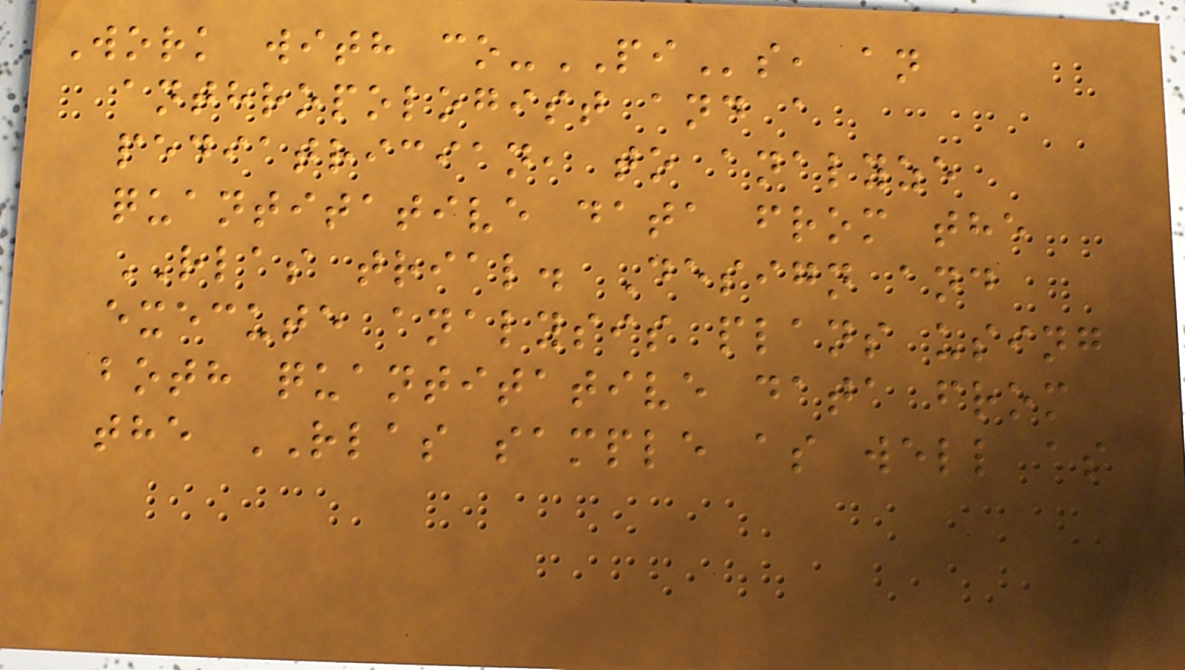Work with co-PIs, an
anthropologist and a
pediatrician, to analyze
quantitative data from the
RLAS trial. Design and
execute analysis plans using
both quantitative data from
the RLAS sample as well as
